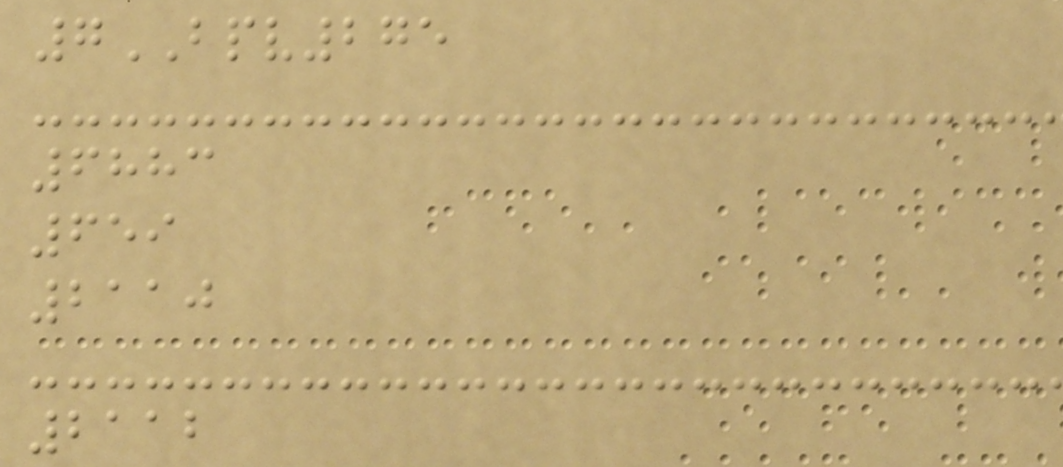7BPV275
6883
659
2110
2112
